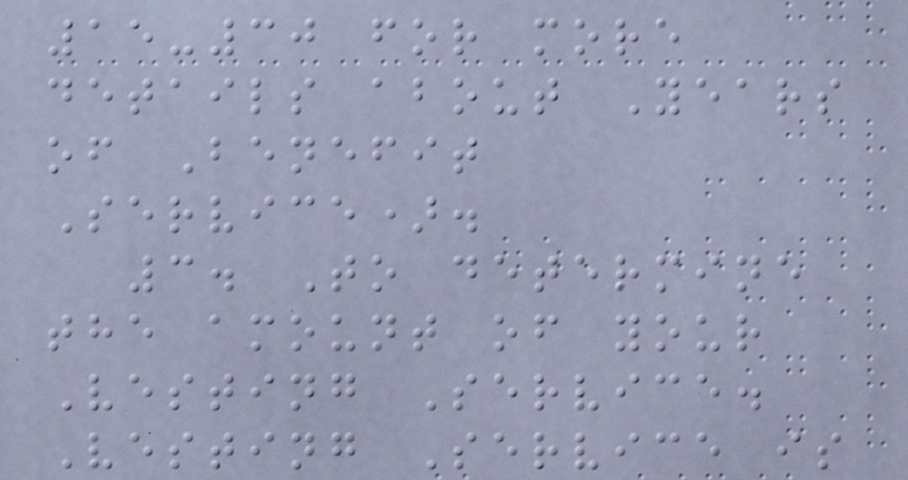15-30 for more
details about Years
of Benefit
Service).
3. To determine
the amount of your
Vesting Service.
Vesting Service is
